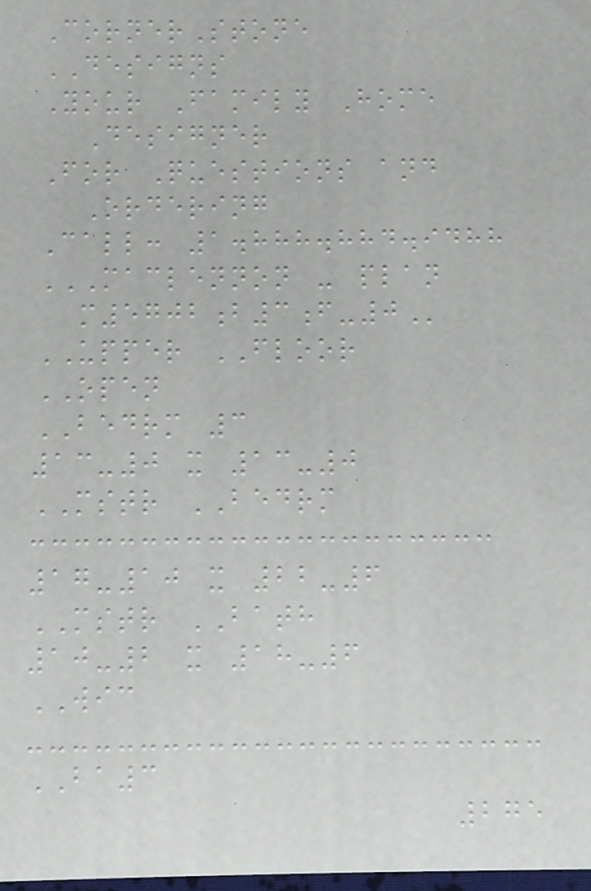CornerStone
DESIGNS
Your Family Home
Designer
For Questions and
Ordering
Call: 1.888.884.9488
MACLENNON - PLAN
M5702B3F-0
UPPER FLOOR
OPEN
BEDRM 3
13-0 x 13-0
MSTR BEDRM
17-10 x 22-6
MSTR BATH
10-2 x 18-6
WIC
BA3
275
